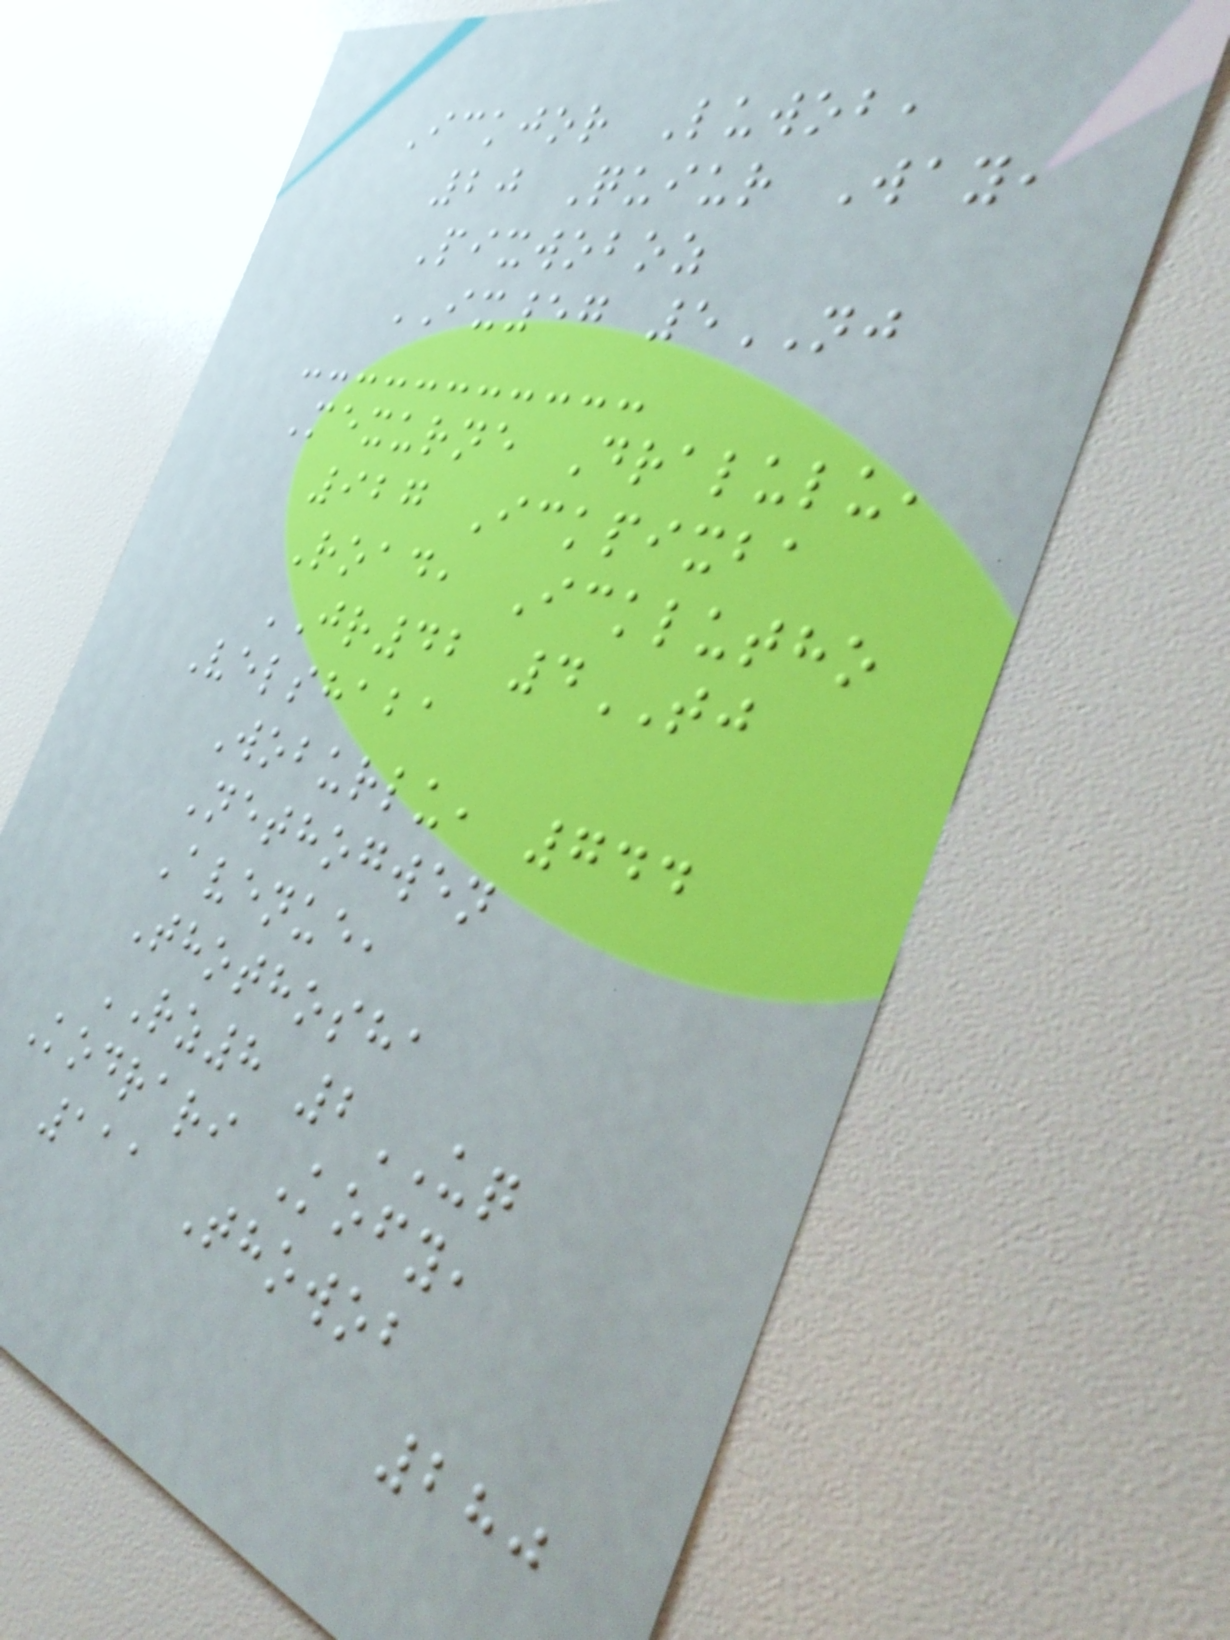Ickjor Luwob,
20 Quiur Way,
Pixwoboz
IX57 5NJ
Mexurne Dralulu,
927 Ickpixba
Road, Icklutho
JR42 4TJ
Velshaba
Woburlu, 744
Nethogwen
Avenue,
Thothosha
RZ8 2UQ
Kodrari Kofy,
111 Thowob
280
